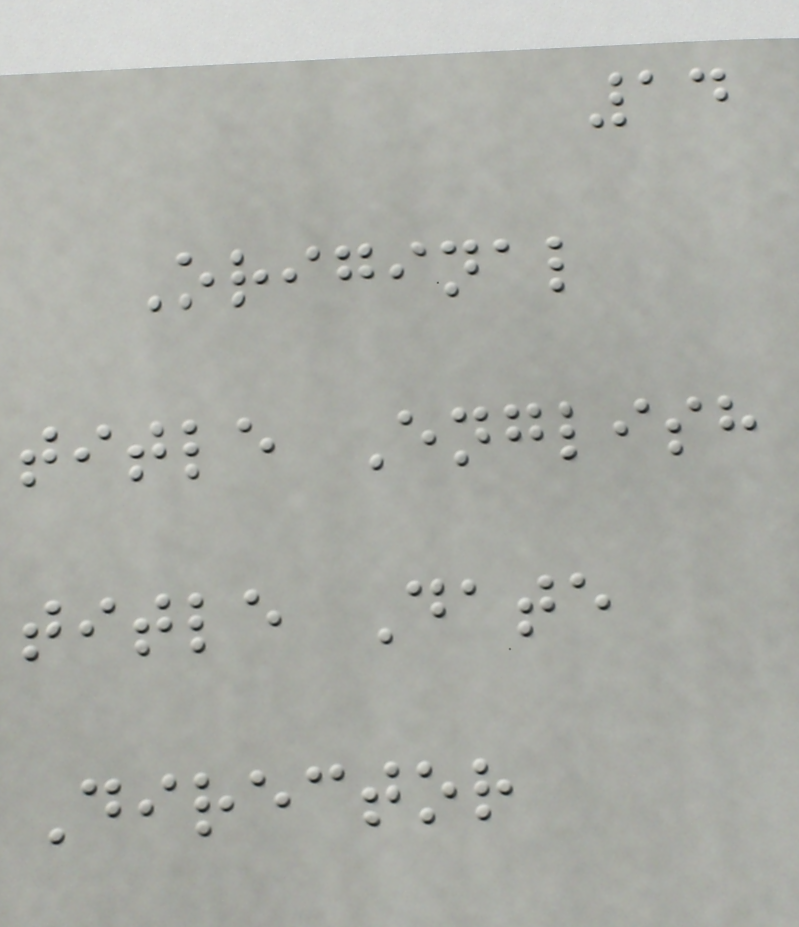14
Original
title English
title Date
Director
